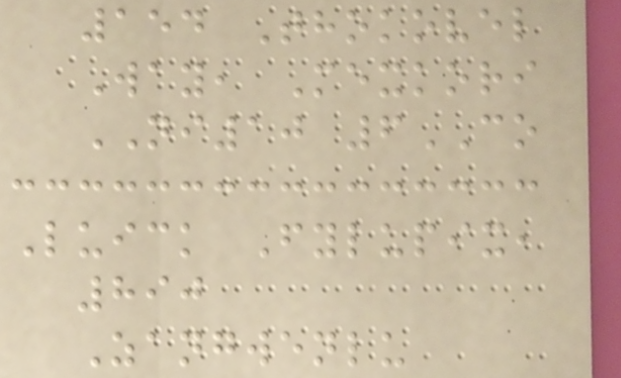154 Thokovel
Way, Mexkori
NI10 6CO
Luick Fylupix,
890
Zangwenlu
